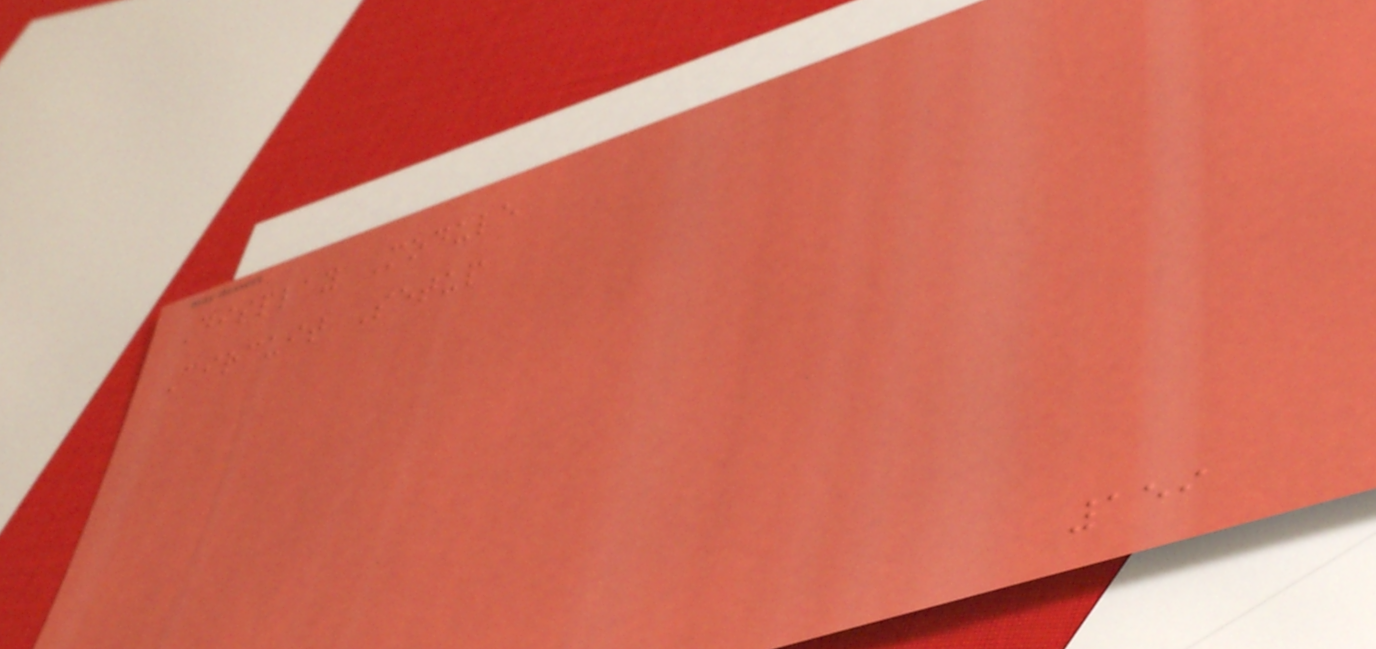Display Module
Circuit Setup
159
